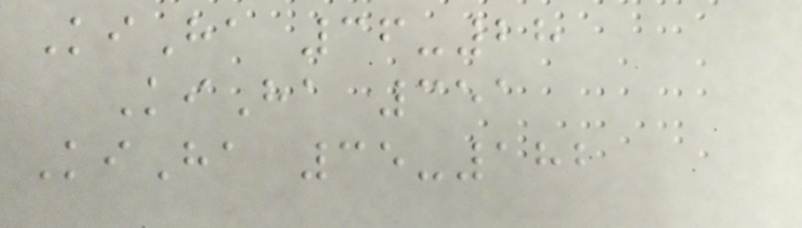KiHa 36-28
KiHa 351
KiHa 35-182
